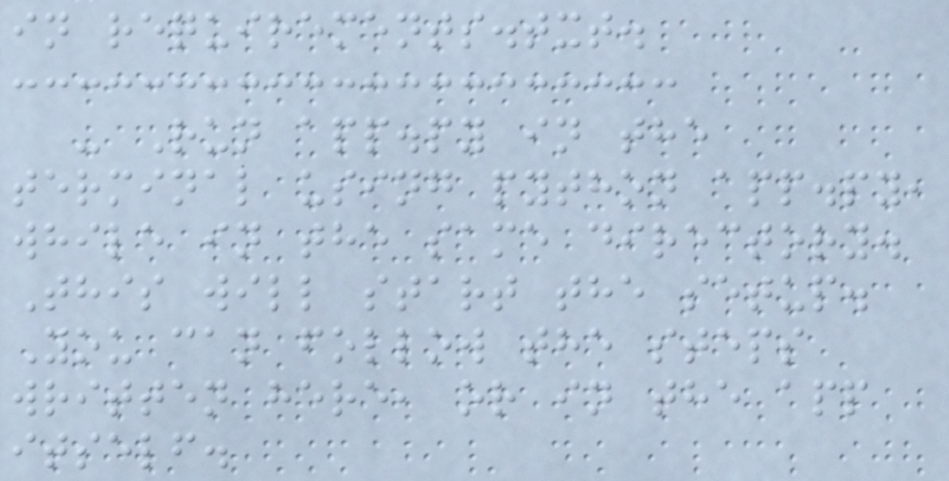in requirements.txt.
- Run app.py in the
terminal using python app.py,
while in the same directory.
This will start the setup.
You can follow the steps
written here, or in the app
itself.
